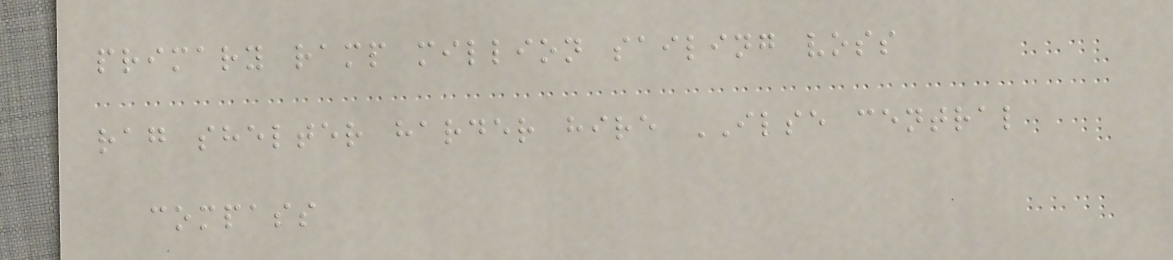primary ramp million sailing voss
rag shelter harder hire ILSE central
compass
